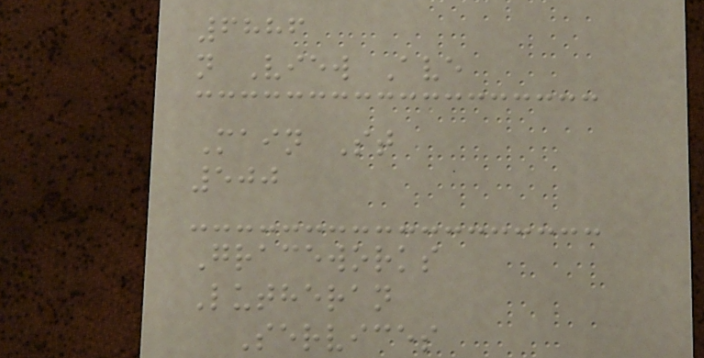6886
n View Ave
Main St
500
Graceworks
Lutheran
Services
